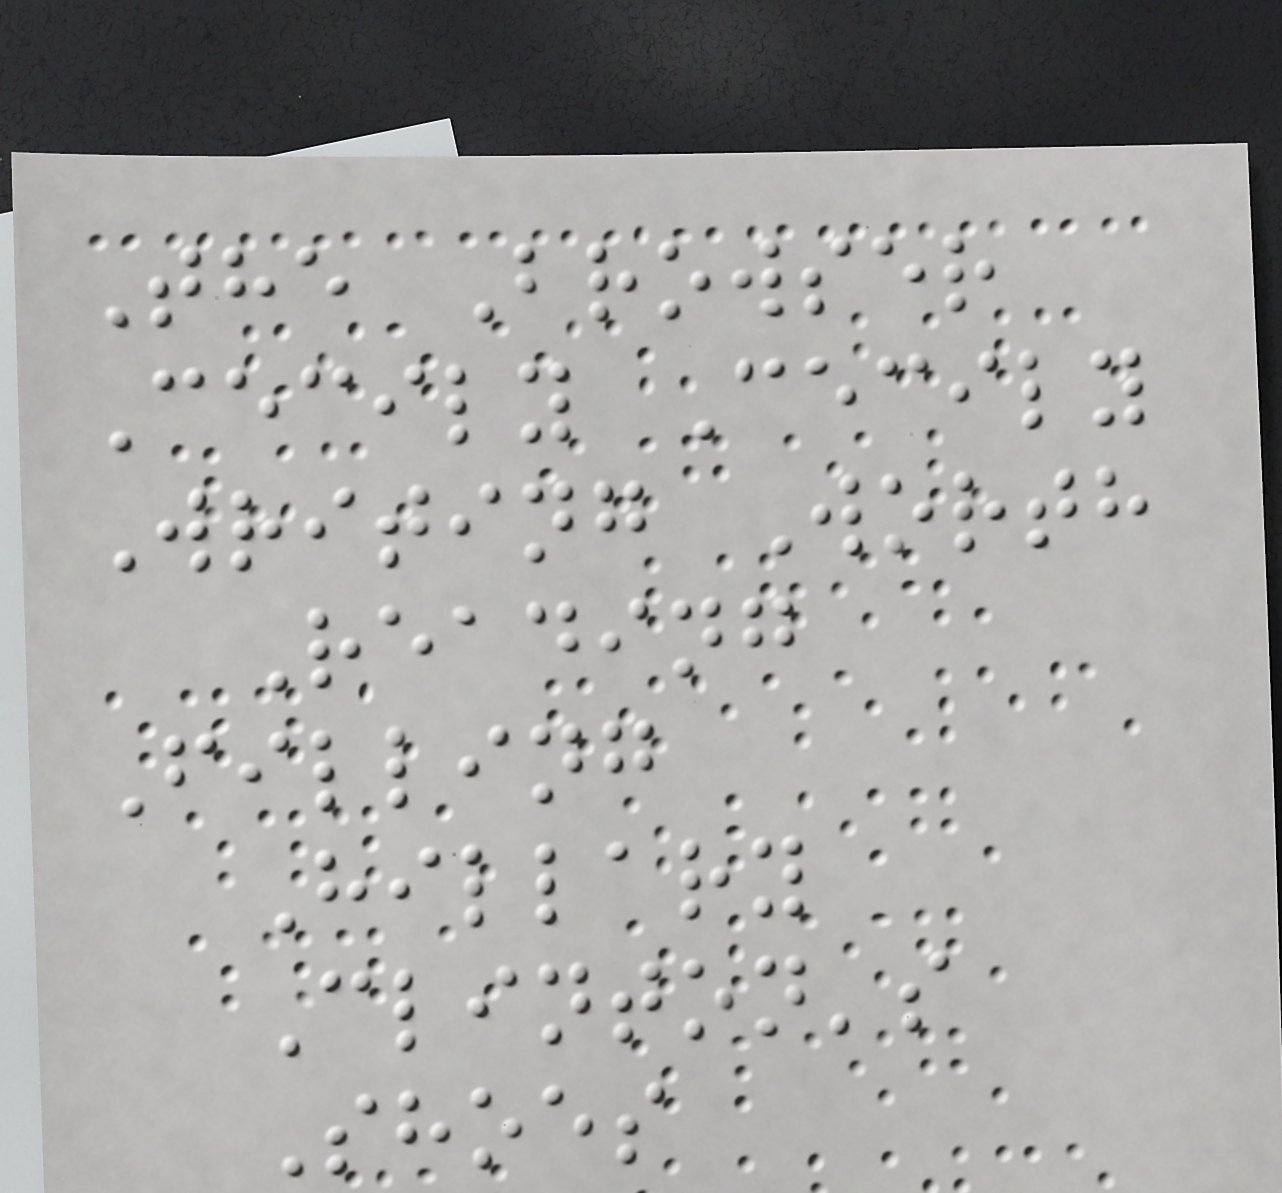The Browser
Cecily Cecily
Writing Worth
Reading
Filling
Hillary
Clinton's
Shoes
